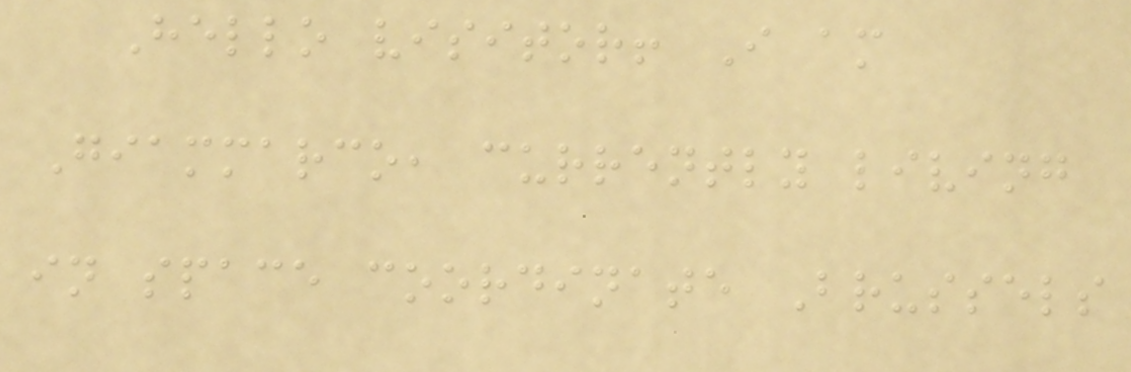Hello visitor! I am
Giammarco, currently living
in space coordinate Brussels
